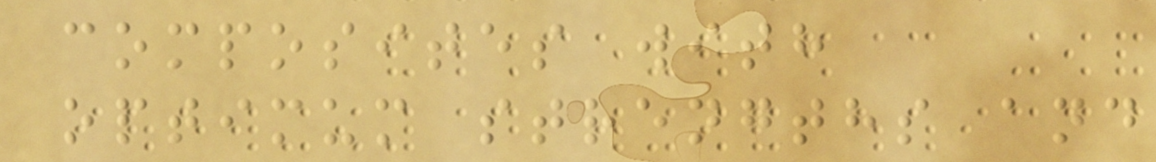composites with
optimum strengths and
